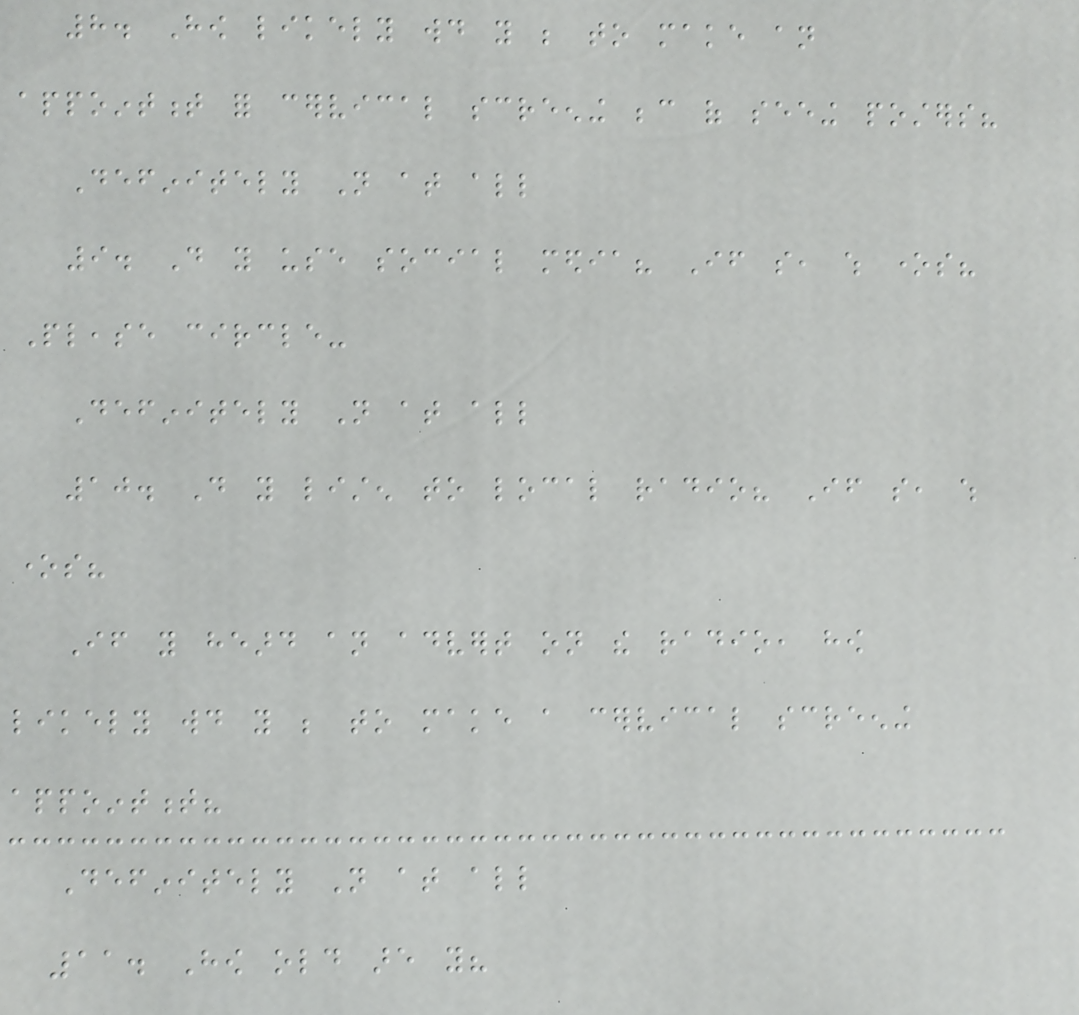8. How likely would you be to make an
appointment for cervical screening because of seeing posters?
Definitely Not at all
9. Do you use social media? If so, which ones?
Please circle-
Definitely Not at all
10. Do you listen to local radio? If so, which
ones?
If you heard an advert on the radio, how
likely would you be to make a cervical screening
appointment?
Definitely Not at all
11. How old are you?
